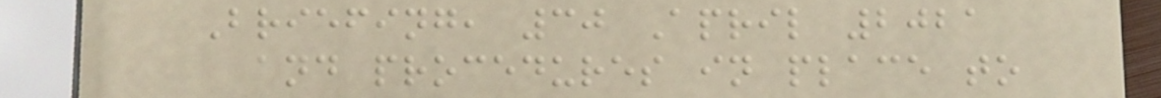Briefing, 30 April 2021
and procedures in place to
